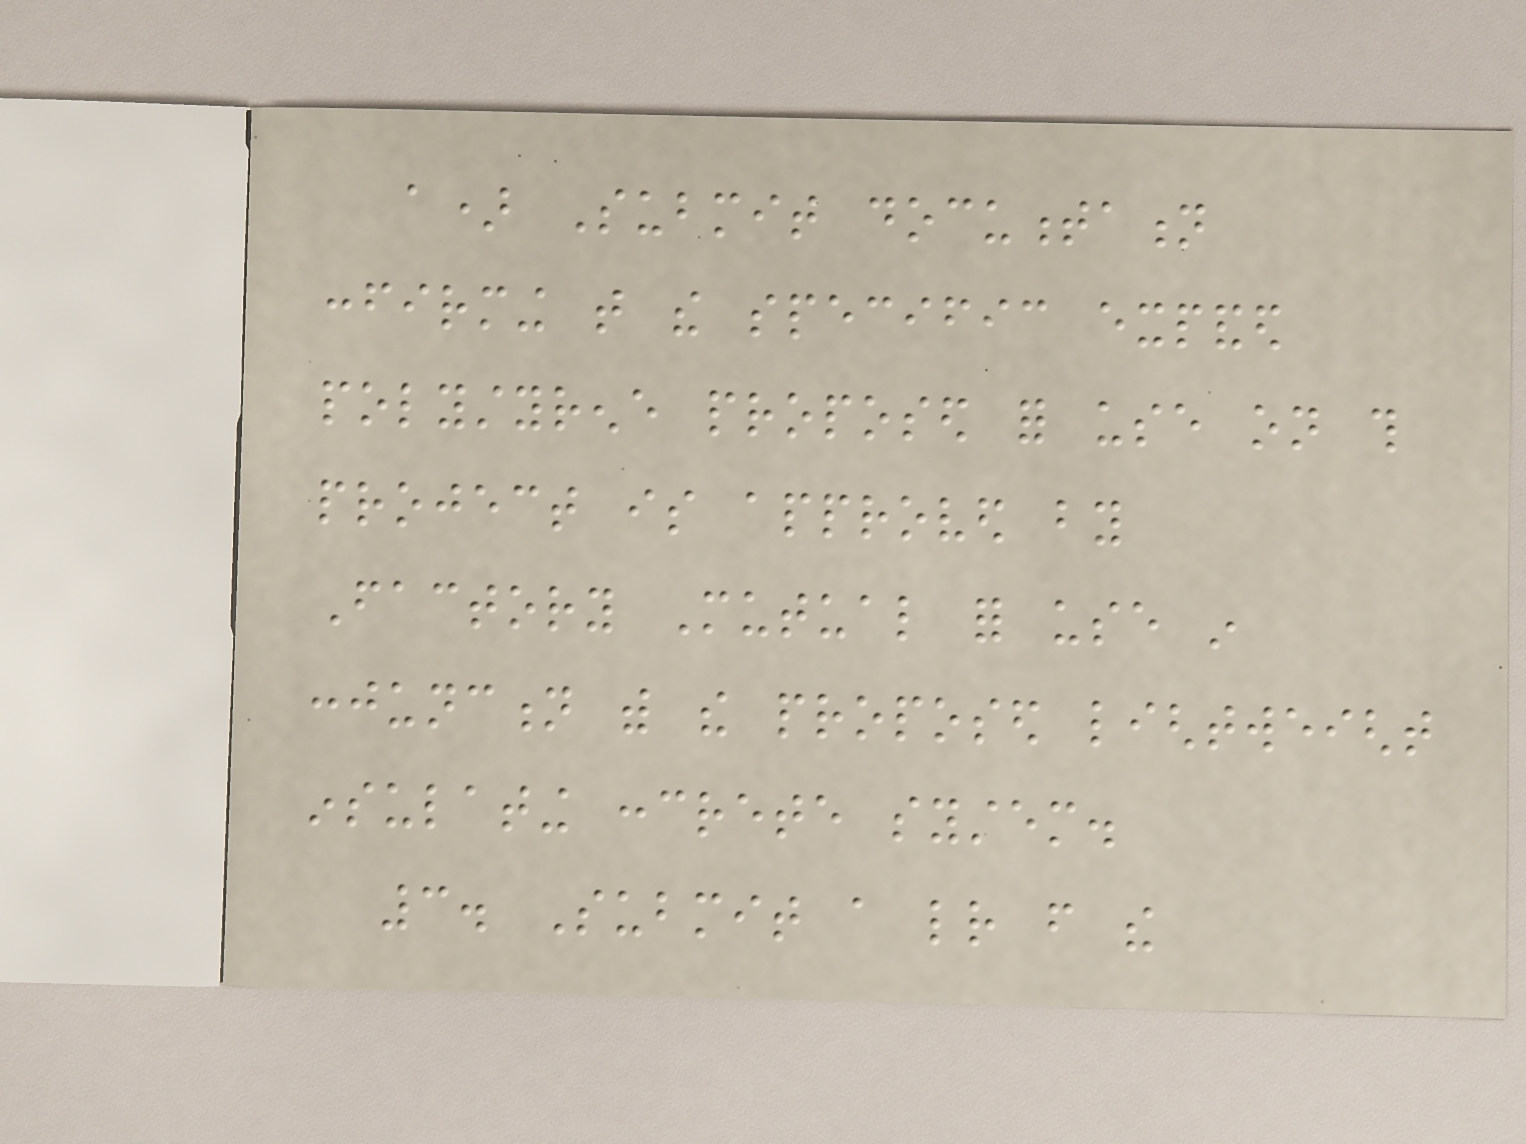a) Submit documentation
confirming that the specific expanded
polystyrene proposed for use on this
project is approved by
Factory Mutual for use in
conjunction with the proposed lightweight
insulating concrete system.
3. Submit a letter from the
